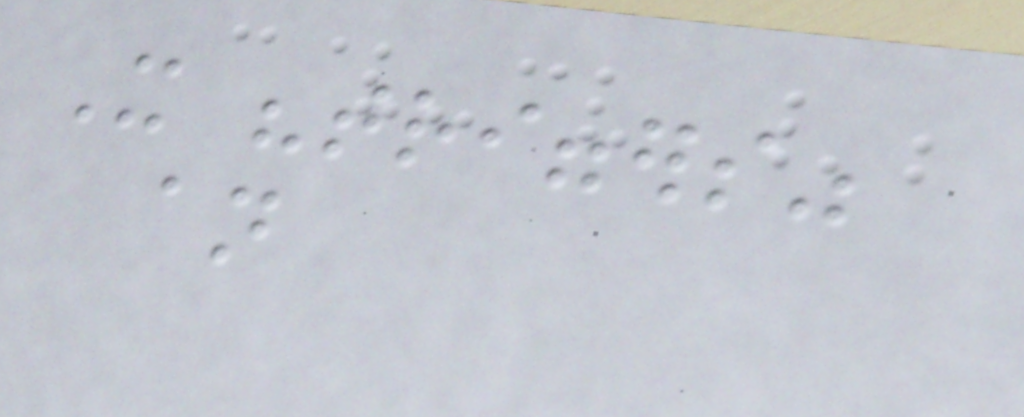It "triggers"
an
